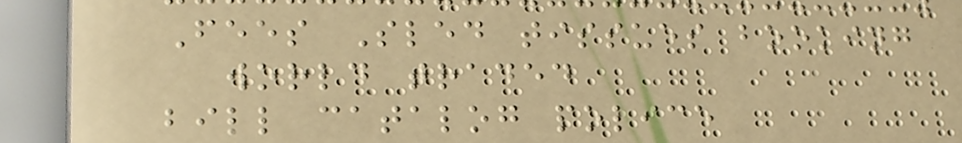Fees Sled tissues booking
world traded
bill catalog police
